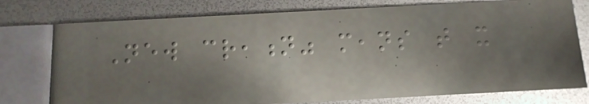New creation" means that it
